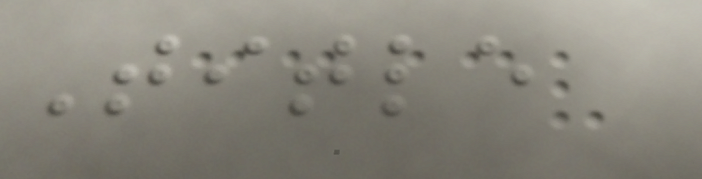Title
